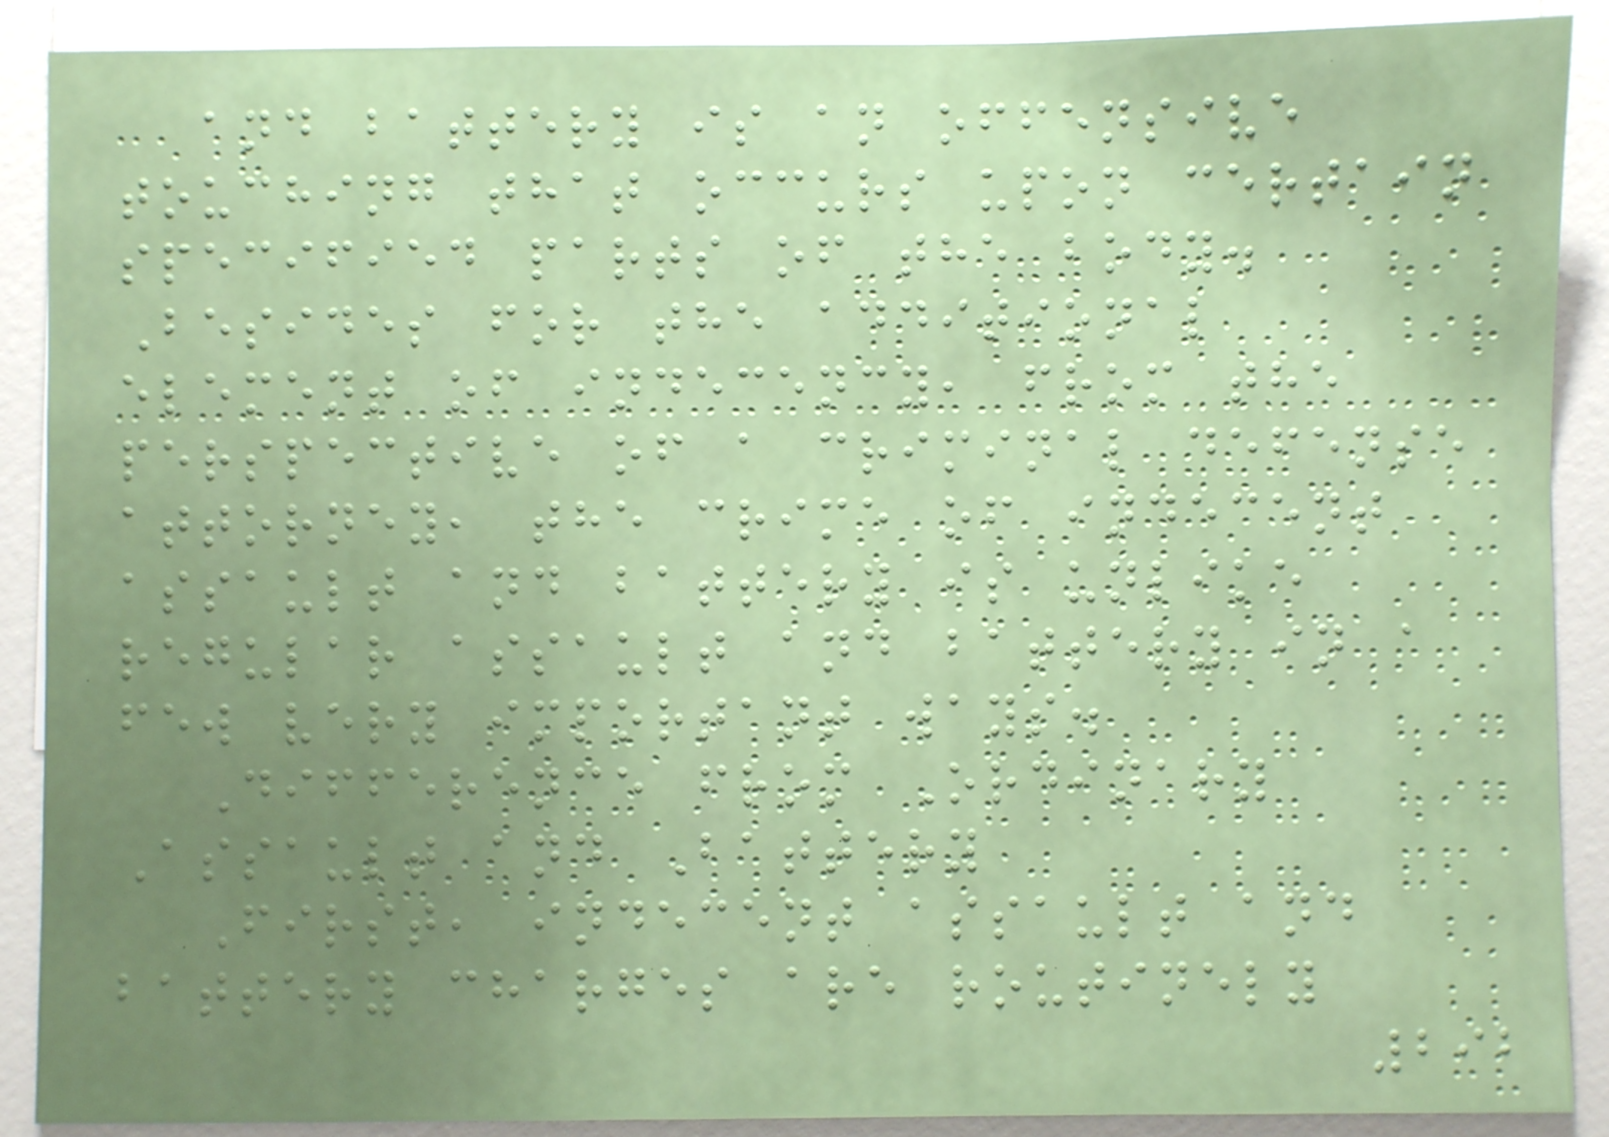and battery is an offensive
touching that occurs upon certain
specified parts of the body.
Besides for the additional
element of indecency, from the
perspective of a criminal defense
attorney, the crime of indecent
assault and battery is unlike
regular assault and battery in a
few very important ways.
Difference from Ordinary
Assault and Battery
First, indecent assault and
battery charges are routinely
292
